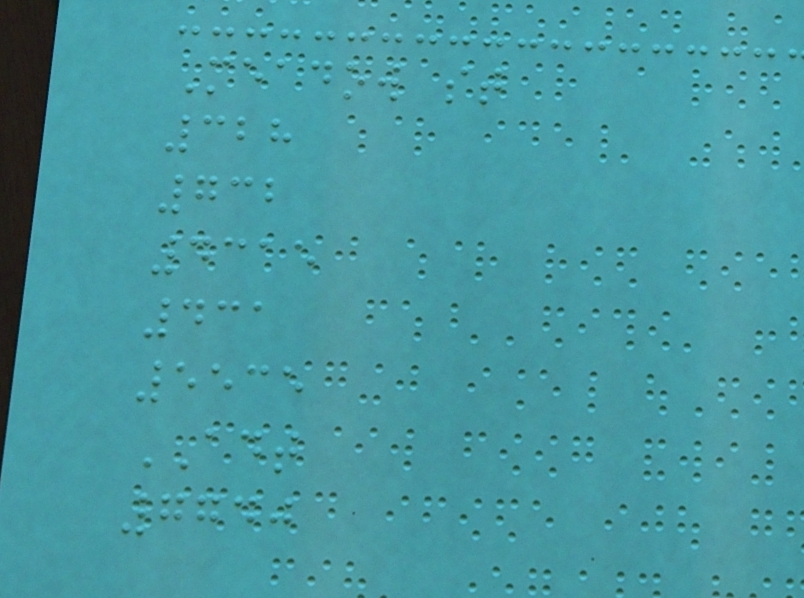Meadow st
328
732
4315
431
5535
ADT
7740
